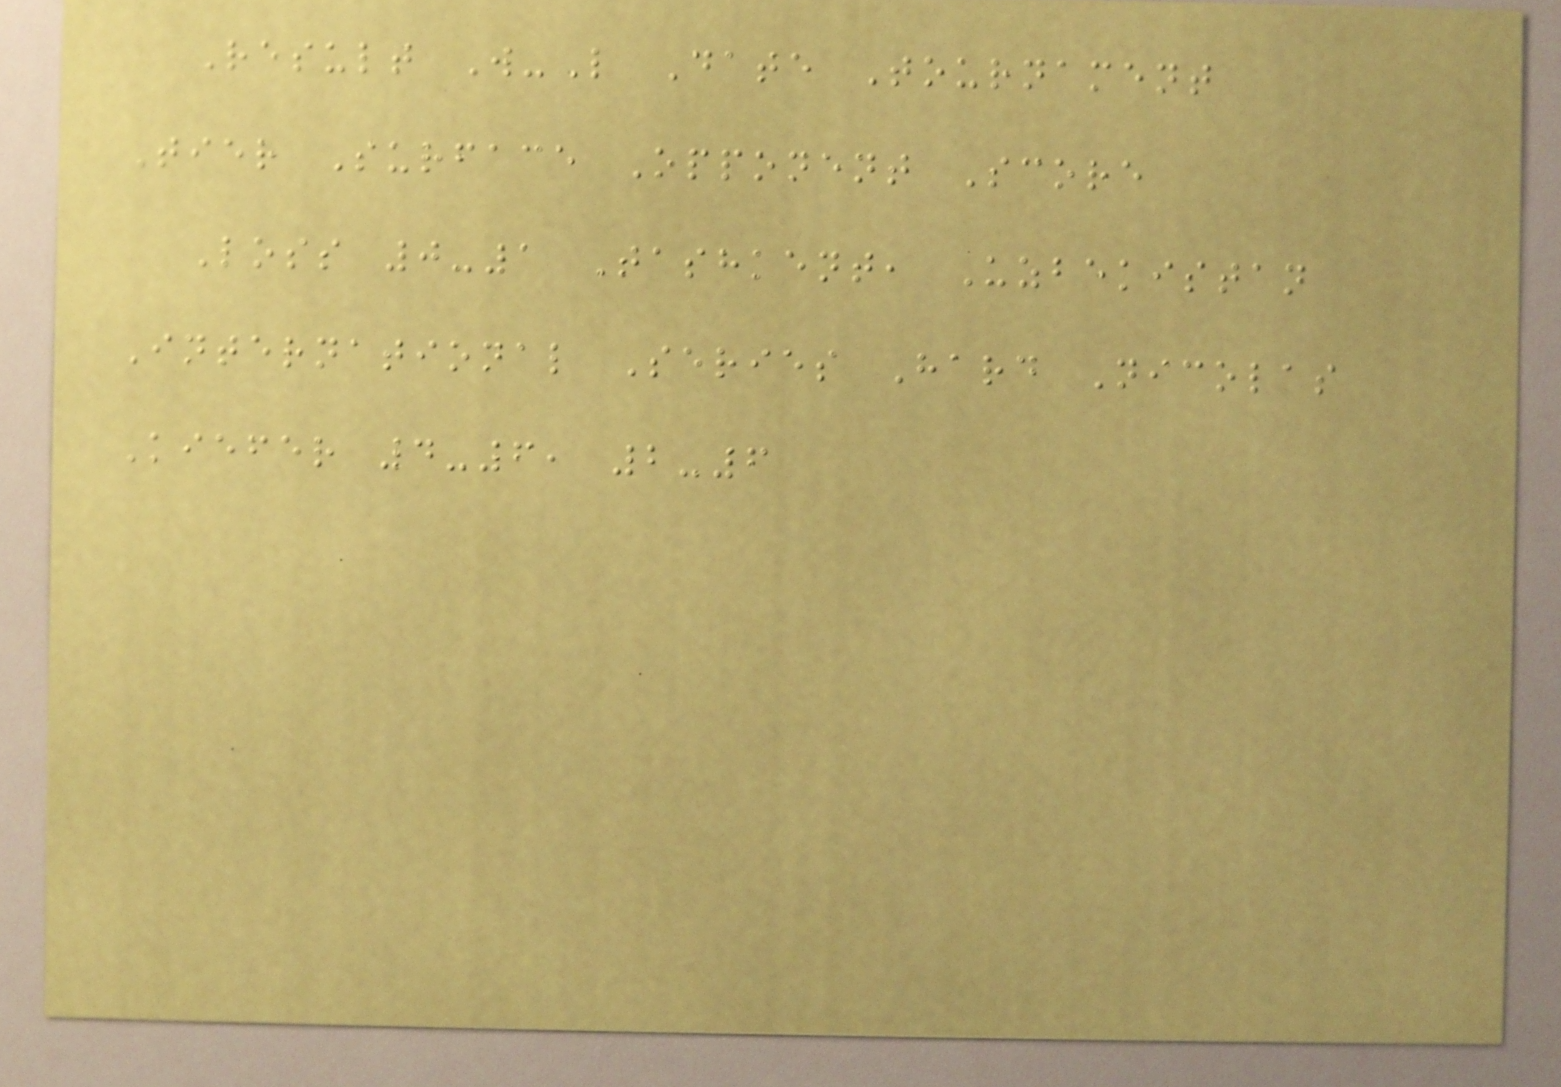Result W-L Date Tournament
Tier Surface Opponent Score
Loss 0-1 Tashkent, Uzbekistan
International Series Hard Nicolas
Kiefer 4-6, 2-6
